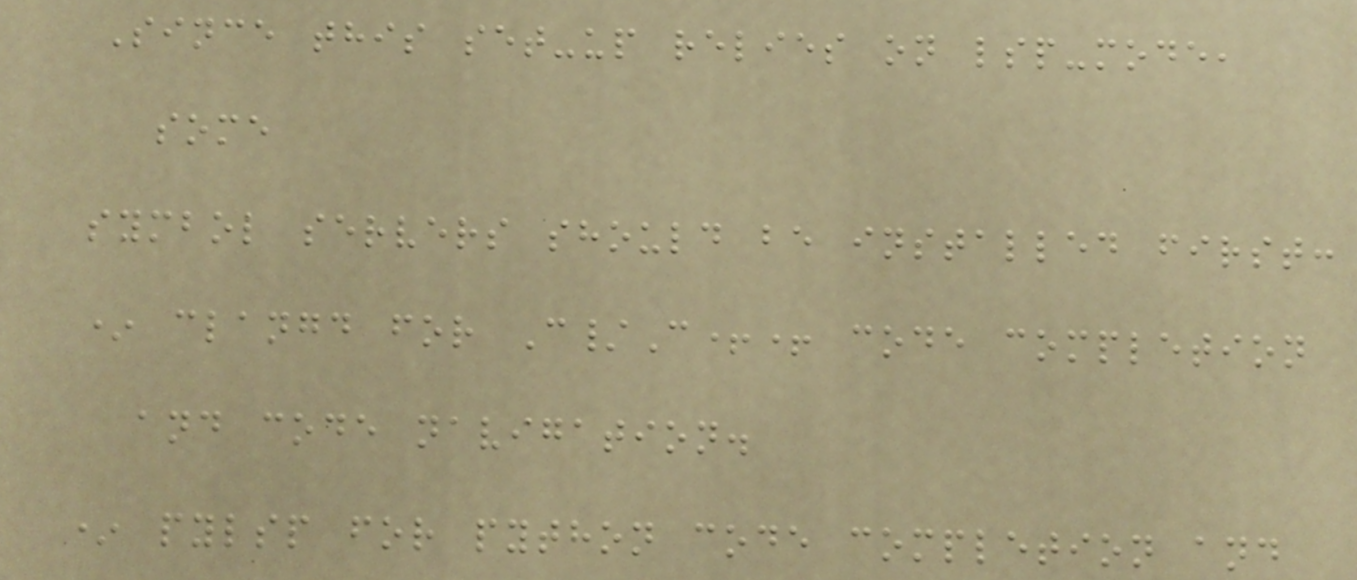Since this set-up relies on lsp-mode,
some
symbol servers should be installed first:
* clangd for C/C++ code completion
and code navigation.
* pylsp for python code completion and
